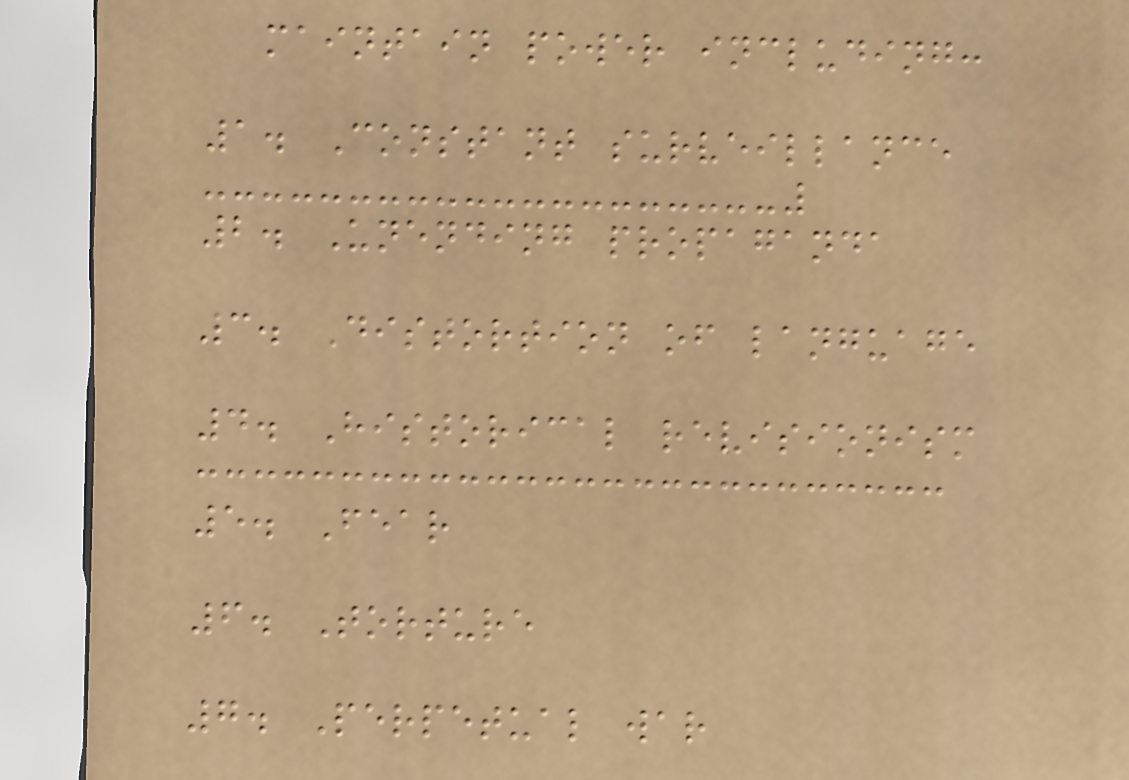maintain power including:
1. Constant surveillance
2. Unending propaganda
3. Distortion of language
4. Historical revisionism
5. Fear
6. Torture
7. Perpetual war
